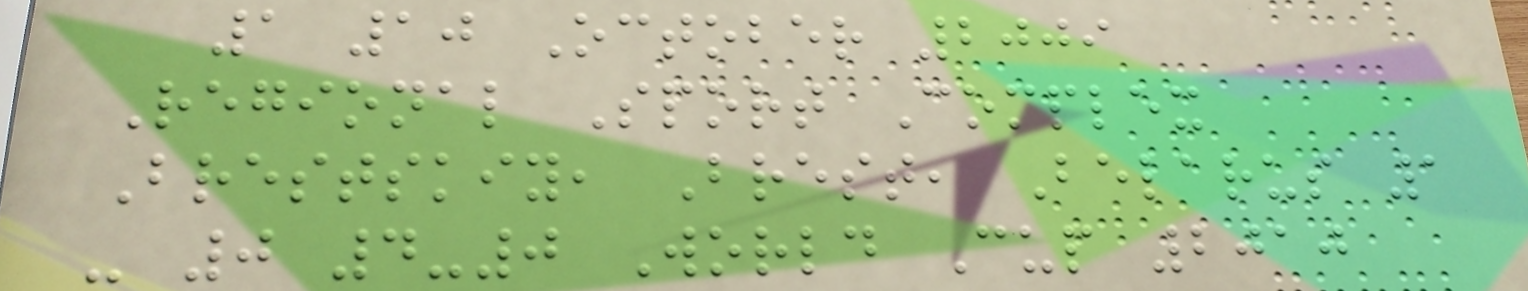1 10 October 2009
Regional Sport Complex
Brestskiy, Brest, Belarus 1
- 0 4-0 World Cup 2010
